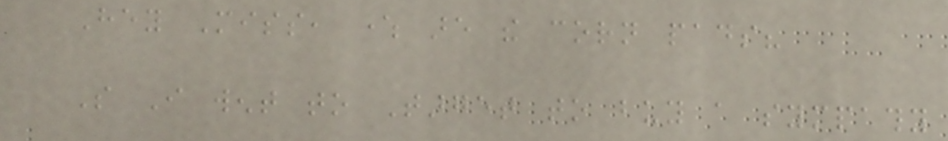Hey Miss, where are the corn pads?
So I went to Target to buy a sympathy
